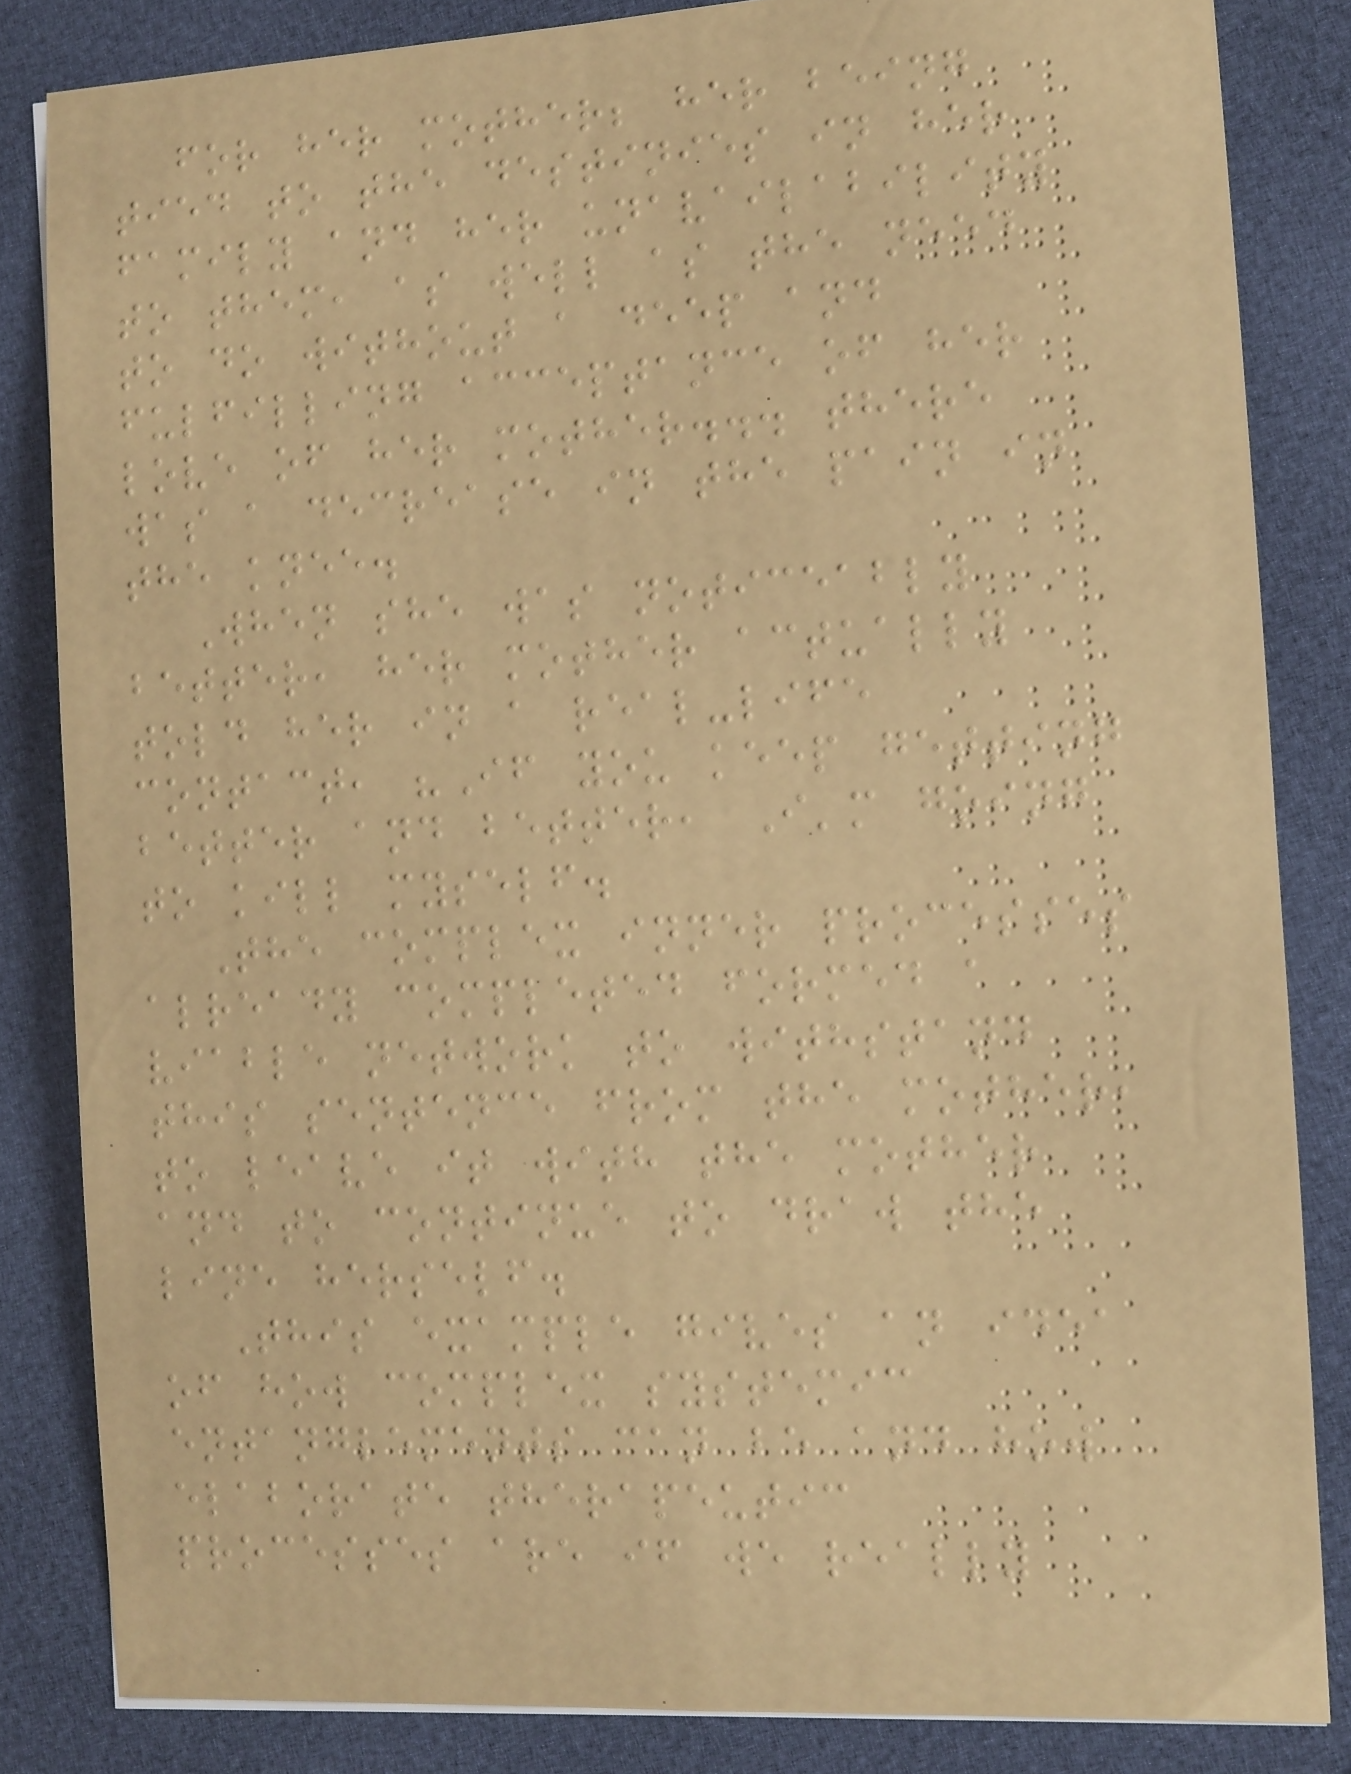for her mother; her being
tied to the destinies in her
family and her unavailability
to them, as well as the need
to do without a deep and
fulfilling acceptance of her
love of her mother... there
was a decrease in the pain in
the knee.
When she was noticeably
better, her mother actually
told her in a real-life
contact, "If you keep getting
better and better, I'm going
to kill myself.
The complex inner processes
already completed formed a
viable network to withstand
this sentence from the mother,
to leave it with the mother
and to continue to draw the
line herself.
This example gives an idea
of how complex systemic
entanglements can be and how
elaborate therapeutic
processes are if we really
